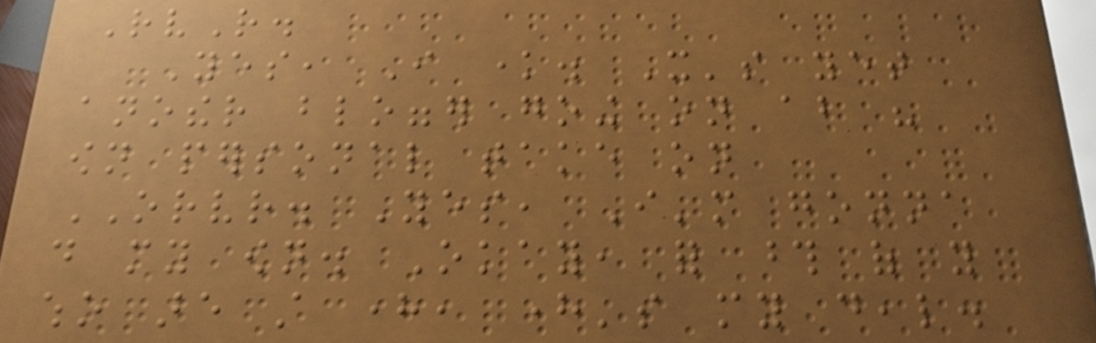RvR.
Yes, I know. It's yet
another blogger going on about his
own personal take on
ORVR. Yes, I'm gonna
do my own. Okay, for those of you
who are still here, here's my deal.
